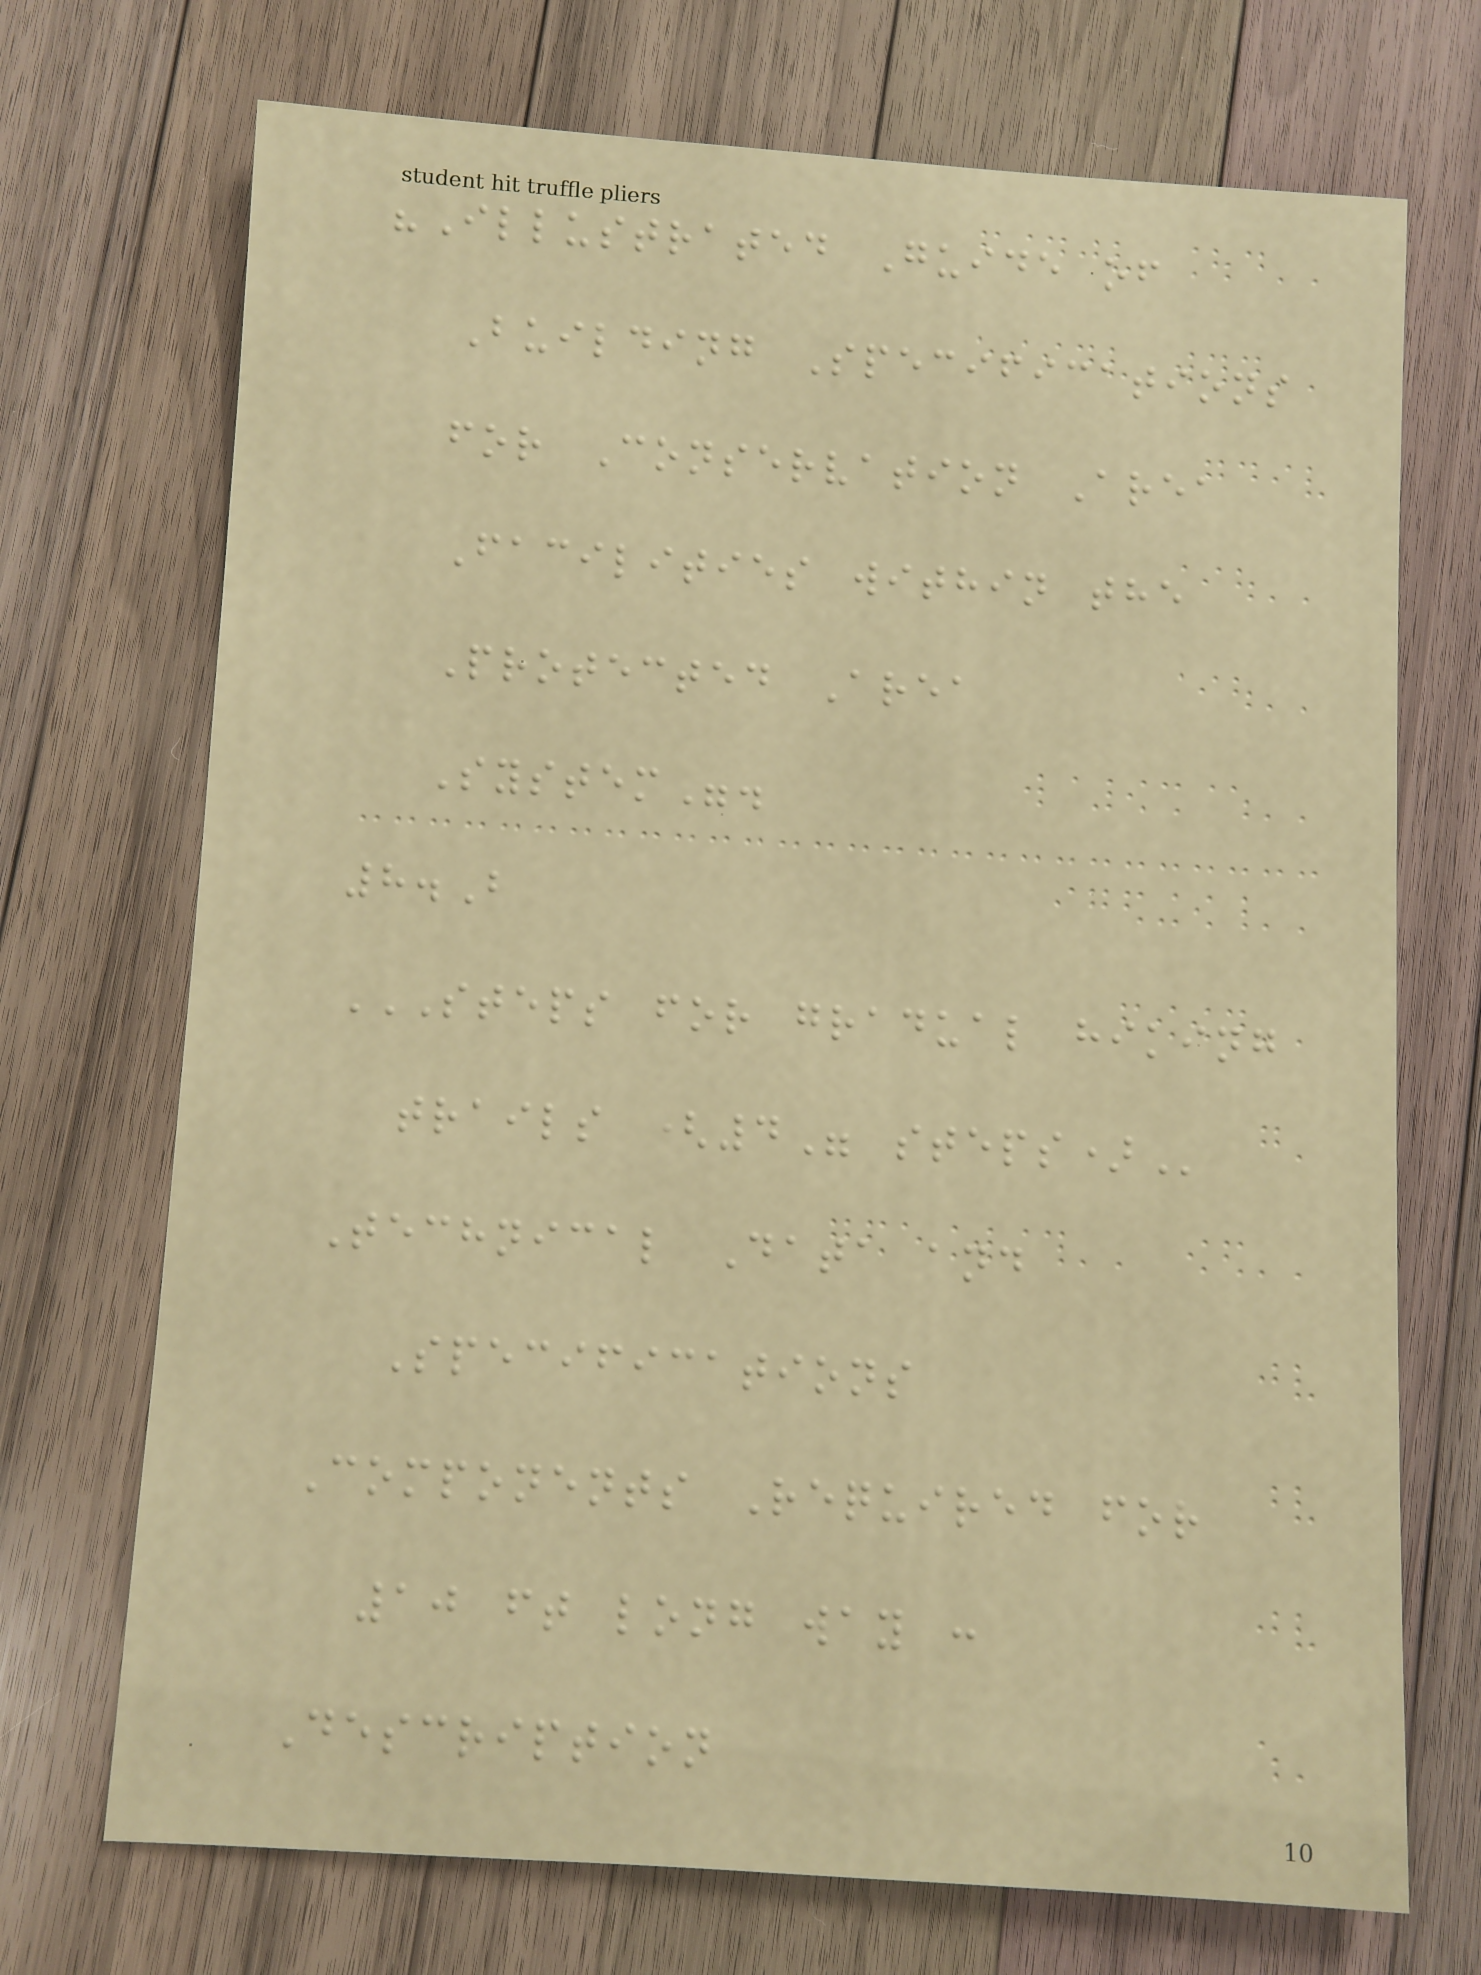"Illustrated Guide of
Building Specifications
for Conservation Area
Facilities within the
Protected Area
System".
8.B
STEPS FOR GRADUAL HIKING
TRAILS (4" STEPS)
Technical Data and
Specifications
Components Required for
10 ft long way :
Description
